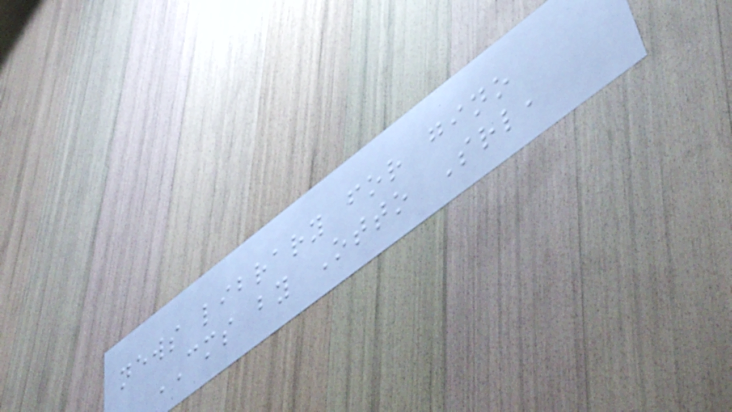news library for gino
CMS by Otto Srl,
